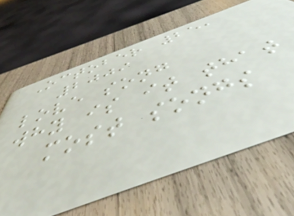October 25,
2009
love song
why is it that
most songs
